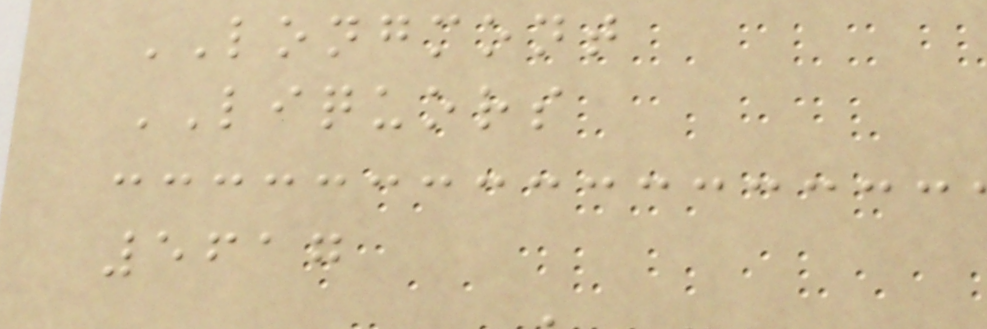LONGMONT
LIQUORS
5617
